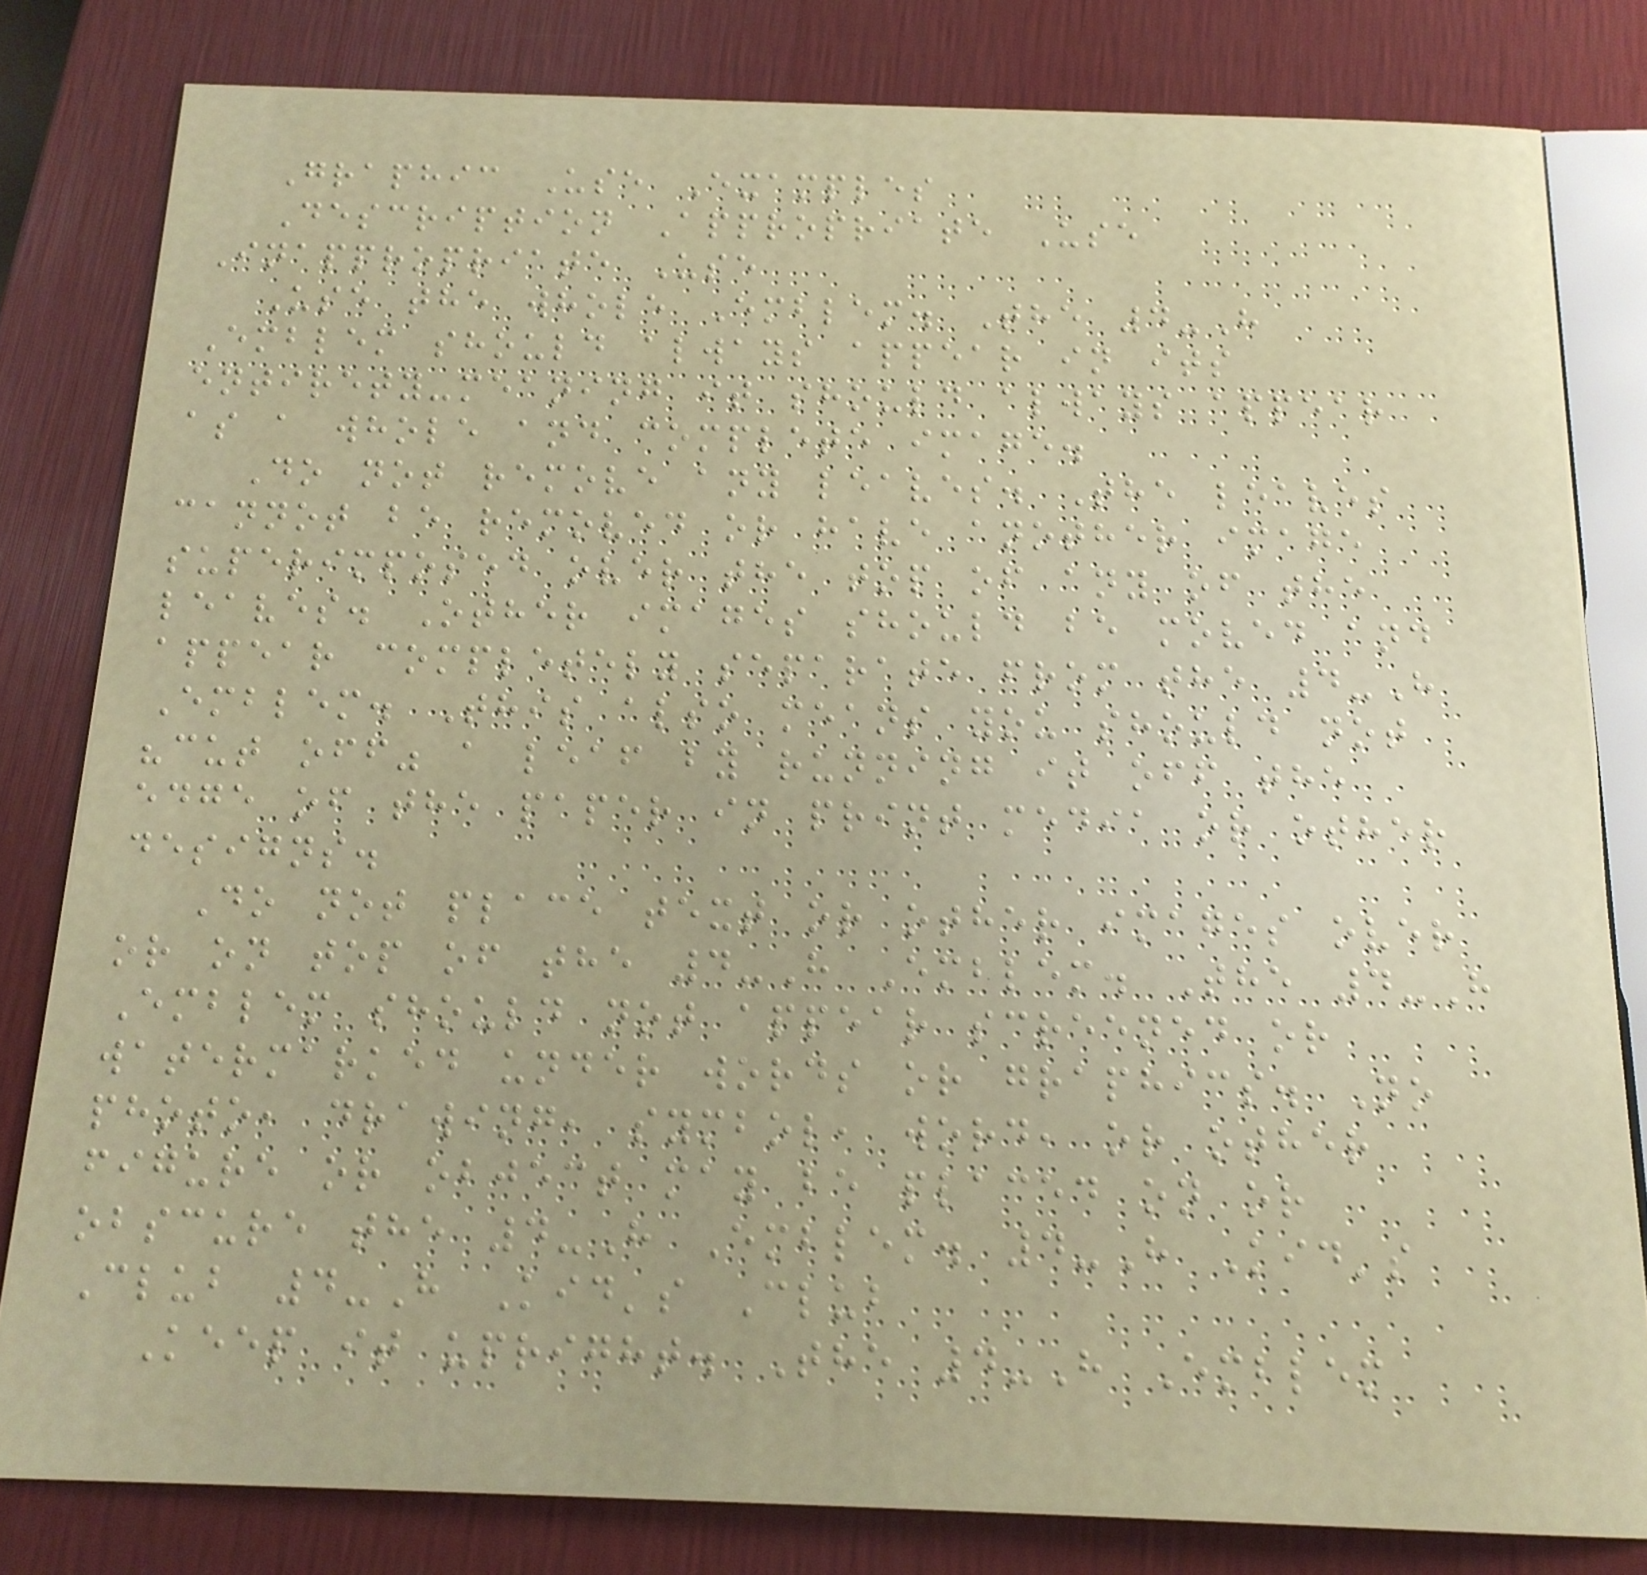Graphic Use Examples
Description Appropriate Use
Inappropriate Use
Use the whole Emblem. The 4-H
Emblem should always appear in its
entirety-meaning it should always appear
as a whole and complete image.
Do not remove any leaves. The leaves
cannot be removed or have another image
superimposed over the top of any of the
leaves. Other images should be moved and
appear completely separate from the 4-H
Emblem. This also means you should not
"cut off" a leaf by running it off the
edge of the paper in print media or other
designs.
Do not place text or other images over
or on top of the 4-H Emblem. The 4-H
Emblem should not appear screened or
watermarked under words or graphics. No
photo, drawing, symbol, word, or other
figure or object may be placed on or
obscure the 4-H Emblem. 4-H Kid's
Club 4-H Kid's Club
Keep it upright. The 4-H Emblem
